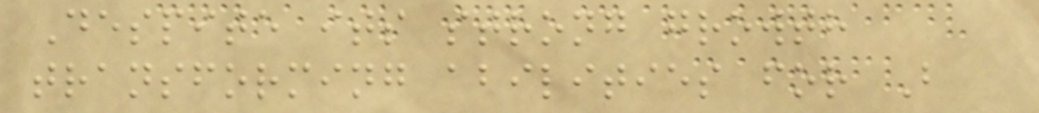Despite its strong growth
transforming abilities for B
